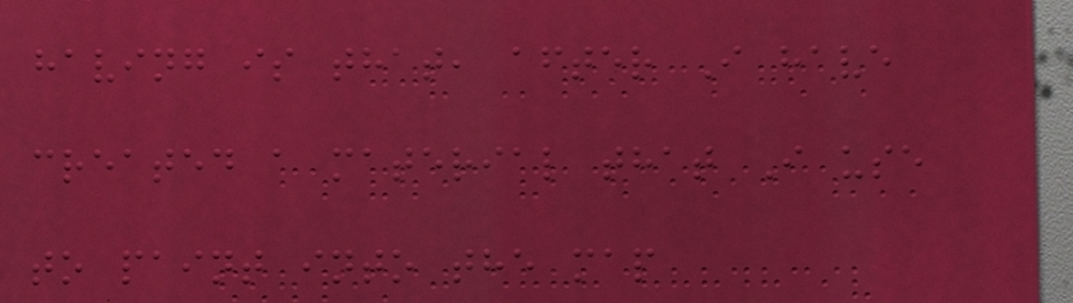having is that, after I have
created a material that I use
to paint into the map
